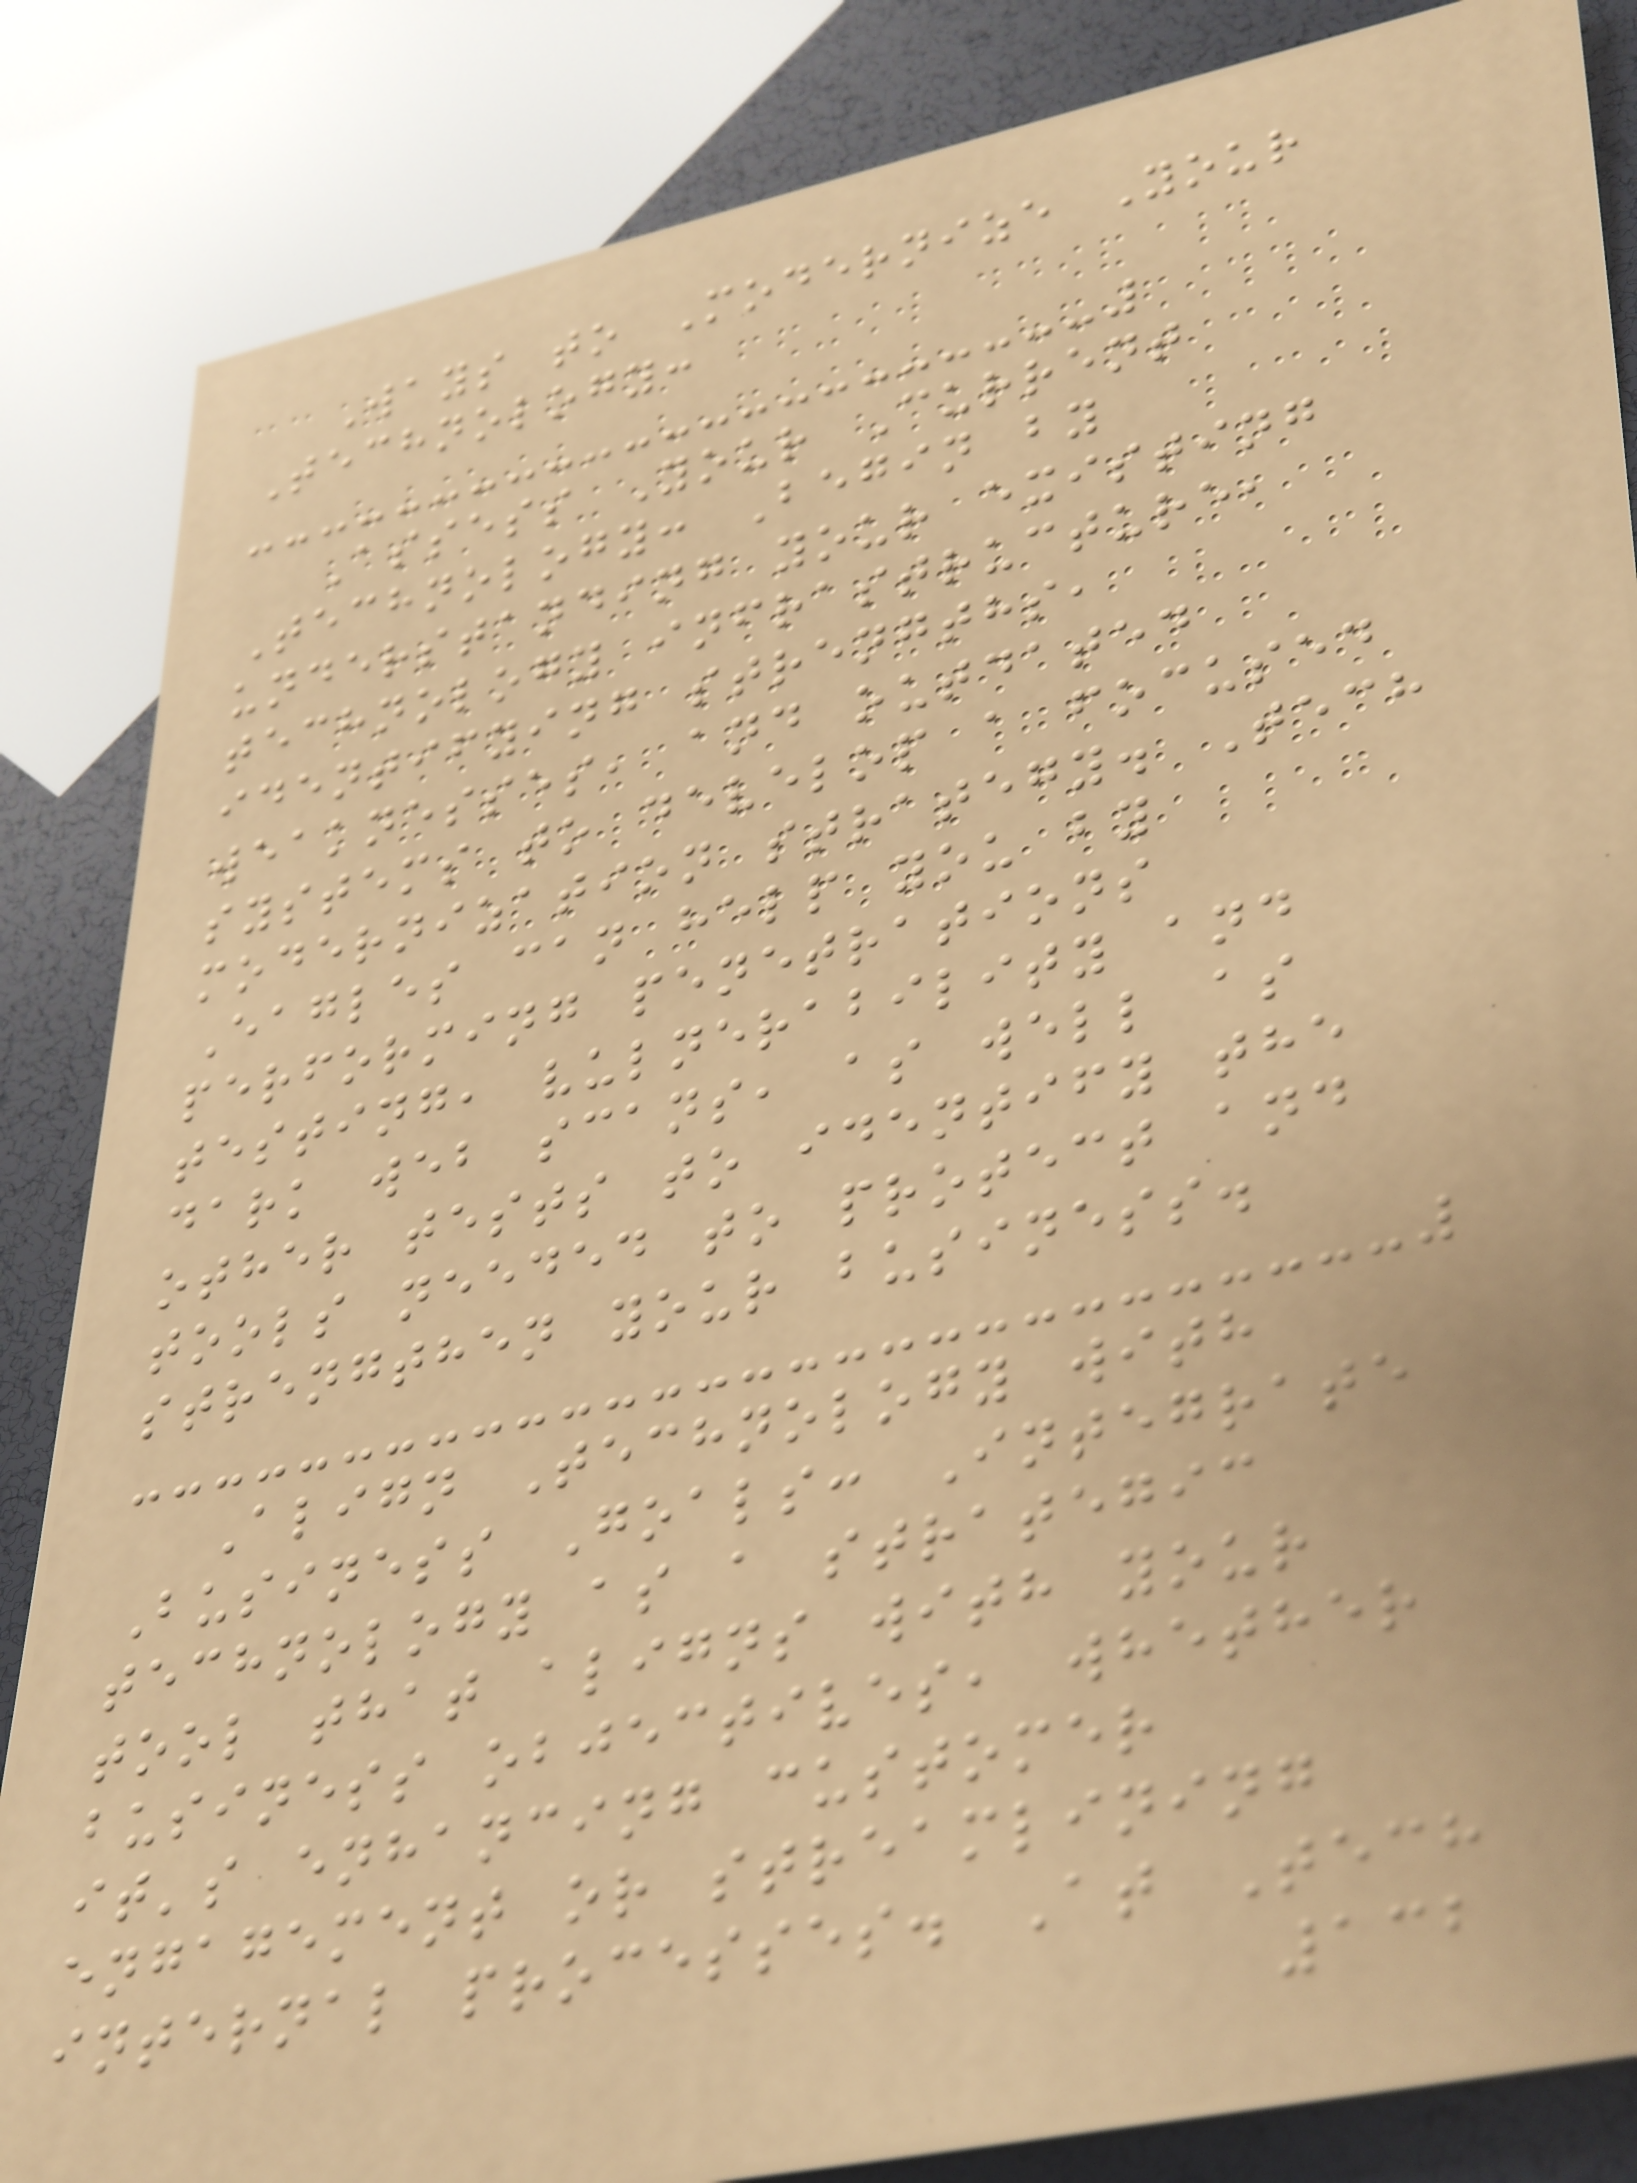Ways to Modernize Your
Technology:
Assess Your Current
Technology: Begin by
understanding your existing
technology infrastructure,
identifying strengths,
weaknesses, and outdated
systems to develop a focused
modernization strategy. Tech
Eagles can help you by
performing penetrations
testing, vulnerability and
dark web scans, as well as
other tests to identify the
tools needed to protect and
strengthen your business.
Align Technology with
Business Goals: Integrate
technology as a strategic
tool that aligns with your
business objectives, whether
it's enhancing customer
engagement or streamlining
internal processes. At Tech
132
